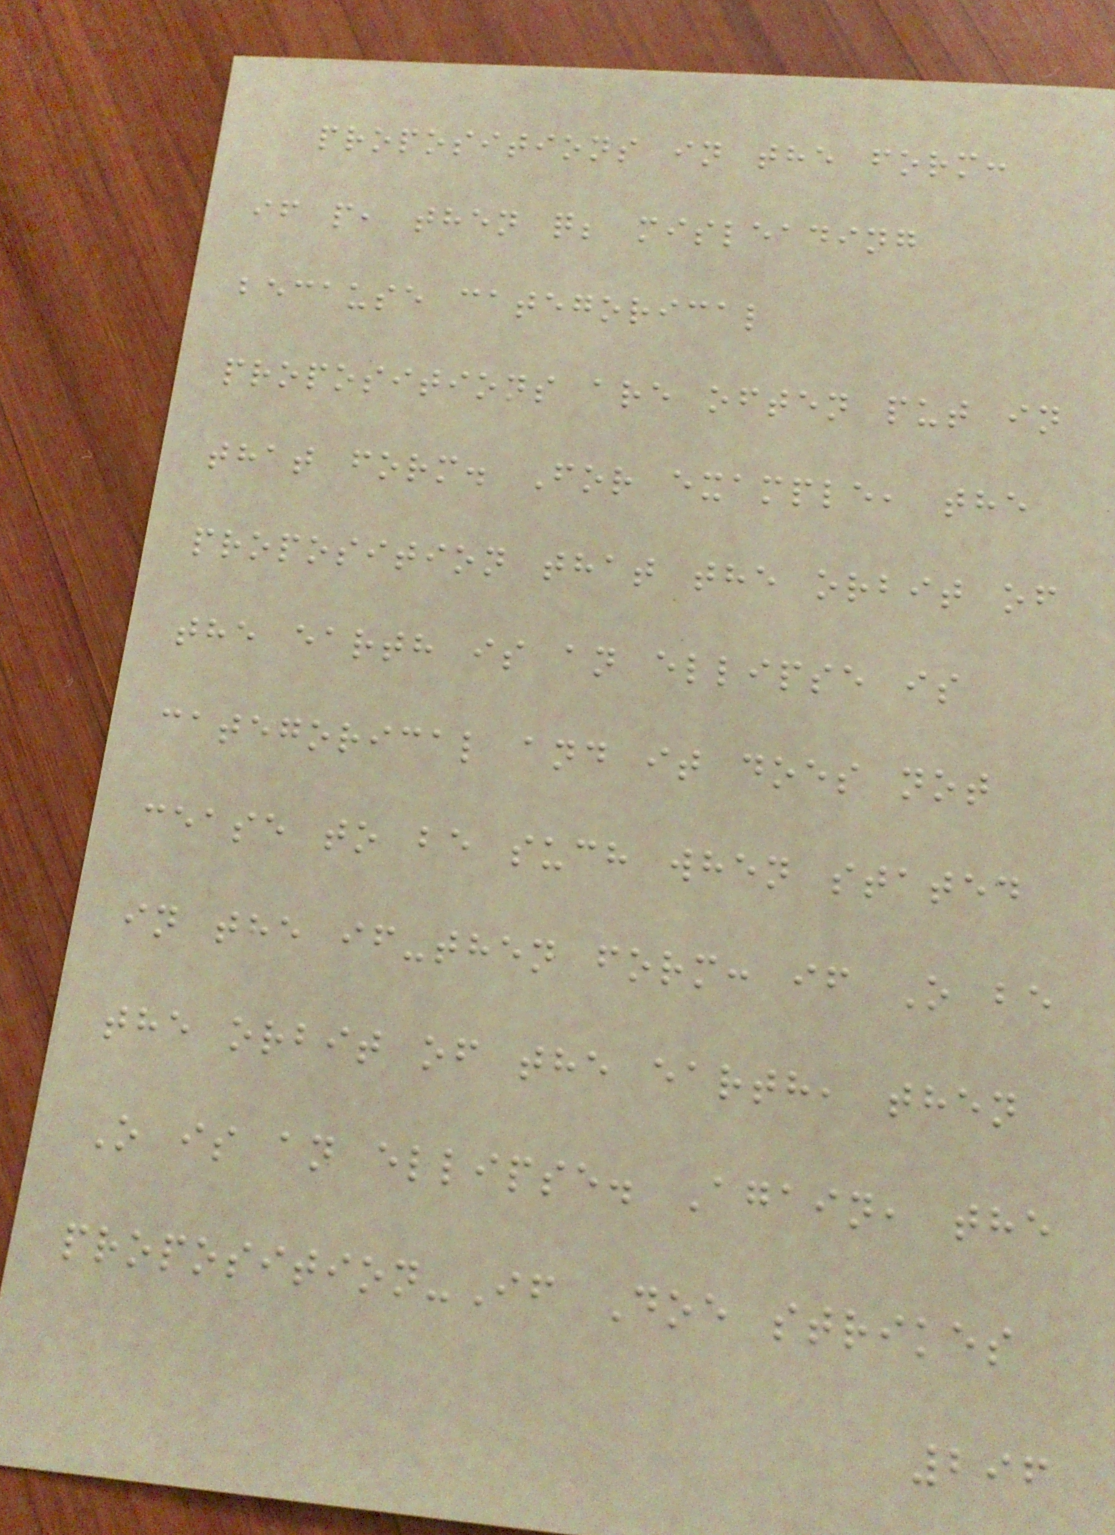propositions in the form:
if p, then q; misleading
because categorical
propositions are often put in
that form. For example, the
proposition that the orbit of
the earth is an ellipse is
categorical and it does not
cease to be such when stated
in the if-then form: if O be
the orbit of the earth, then
O is an ellipse. Again, the
proposition-If Doe strikes
296
